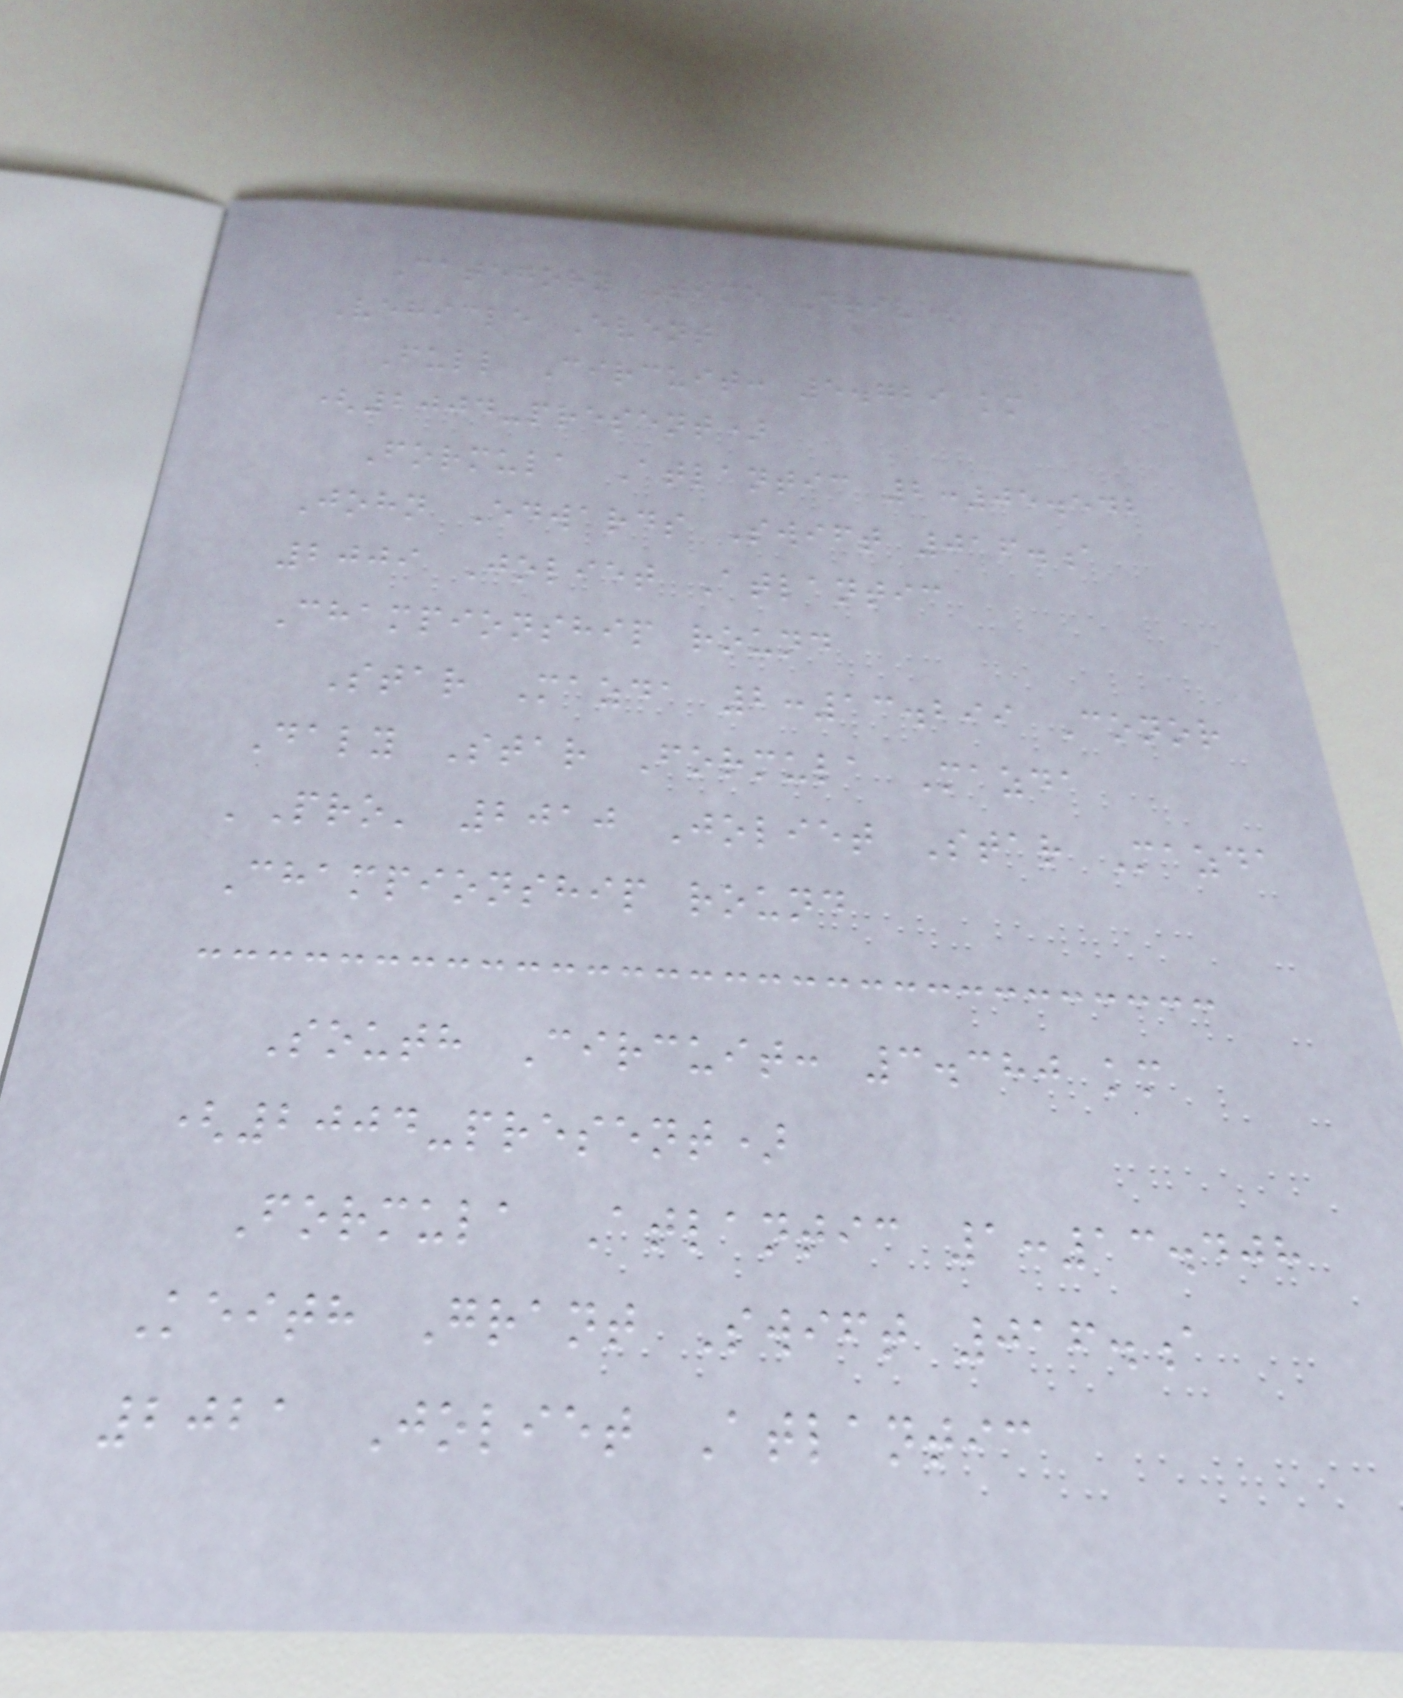Category Time Driver
Vehicle Event
Full Circuit: 5.729 km
(2004-present)
Formula Atlantic 2:05.542
John Edwards Swift 016.a
2009 Joliet Atlantic
Championship round
Star Mazda 2:13.299 Conor
Daly Star Formula Mazda
'Pro' 2010 Joliet Star Mazda
Championship round
South Circuit: 3.380 km
(2004-present)
Formula Atlantic 1:13.408
Keith Grant Swift 016.a
2021 Joliet Atlantic
